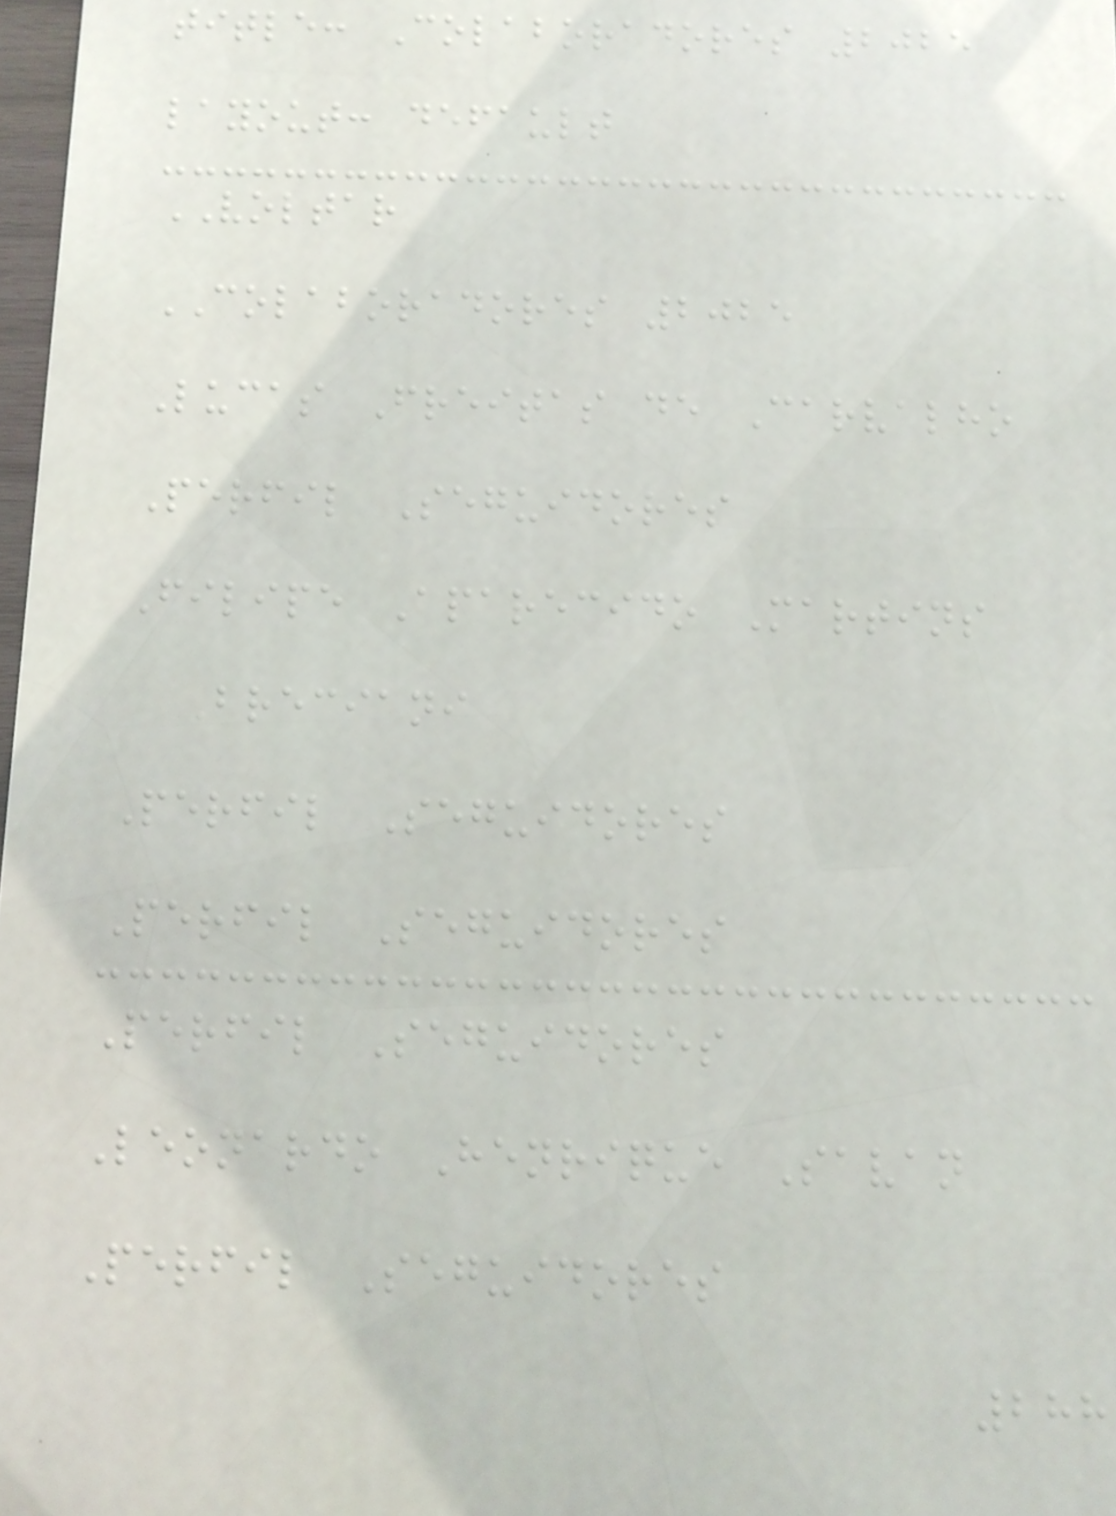title: Colaboradores 2025
layout: default
VOLTAR
COLABORADORES 2025
Lucas Freitas de Carvalho
Perfil Seguidores
Filipe Aparecido Martins
Breciani
Perfil Seguidores
Perfil Seguidores
Perfil Seguidores
Leonardo Henrique Savan
Perfil Seguidores
288
